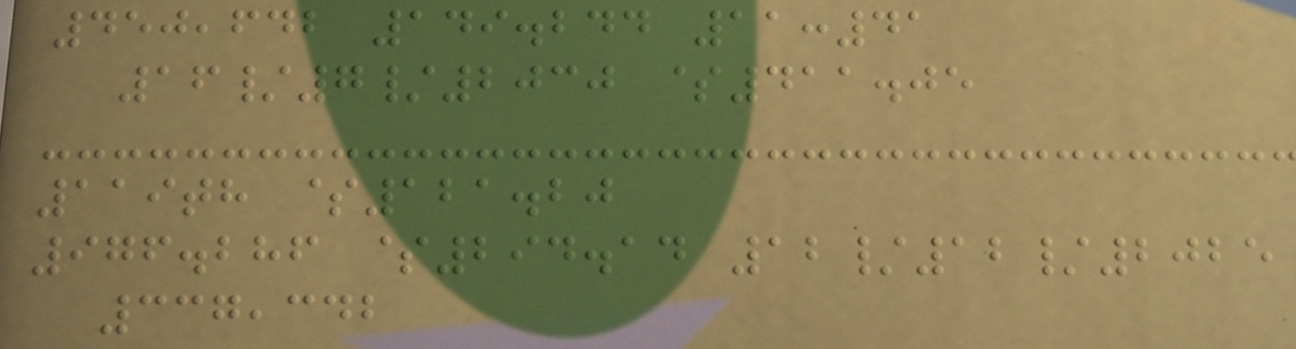450,642 149.244 11:41
16/7/2030 $411.05
119th $121.20
976.286 $294.14 12/12/2025
337,342
